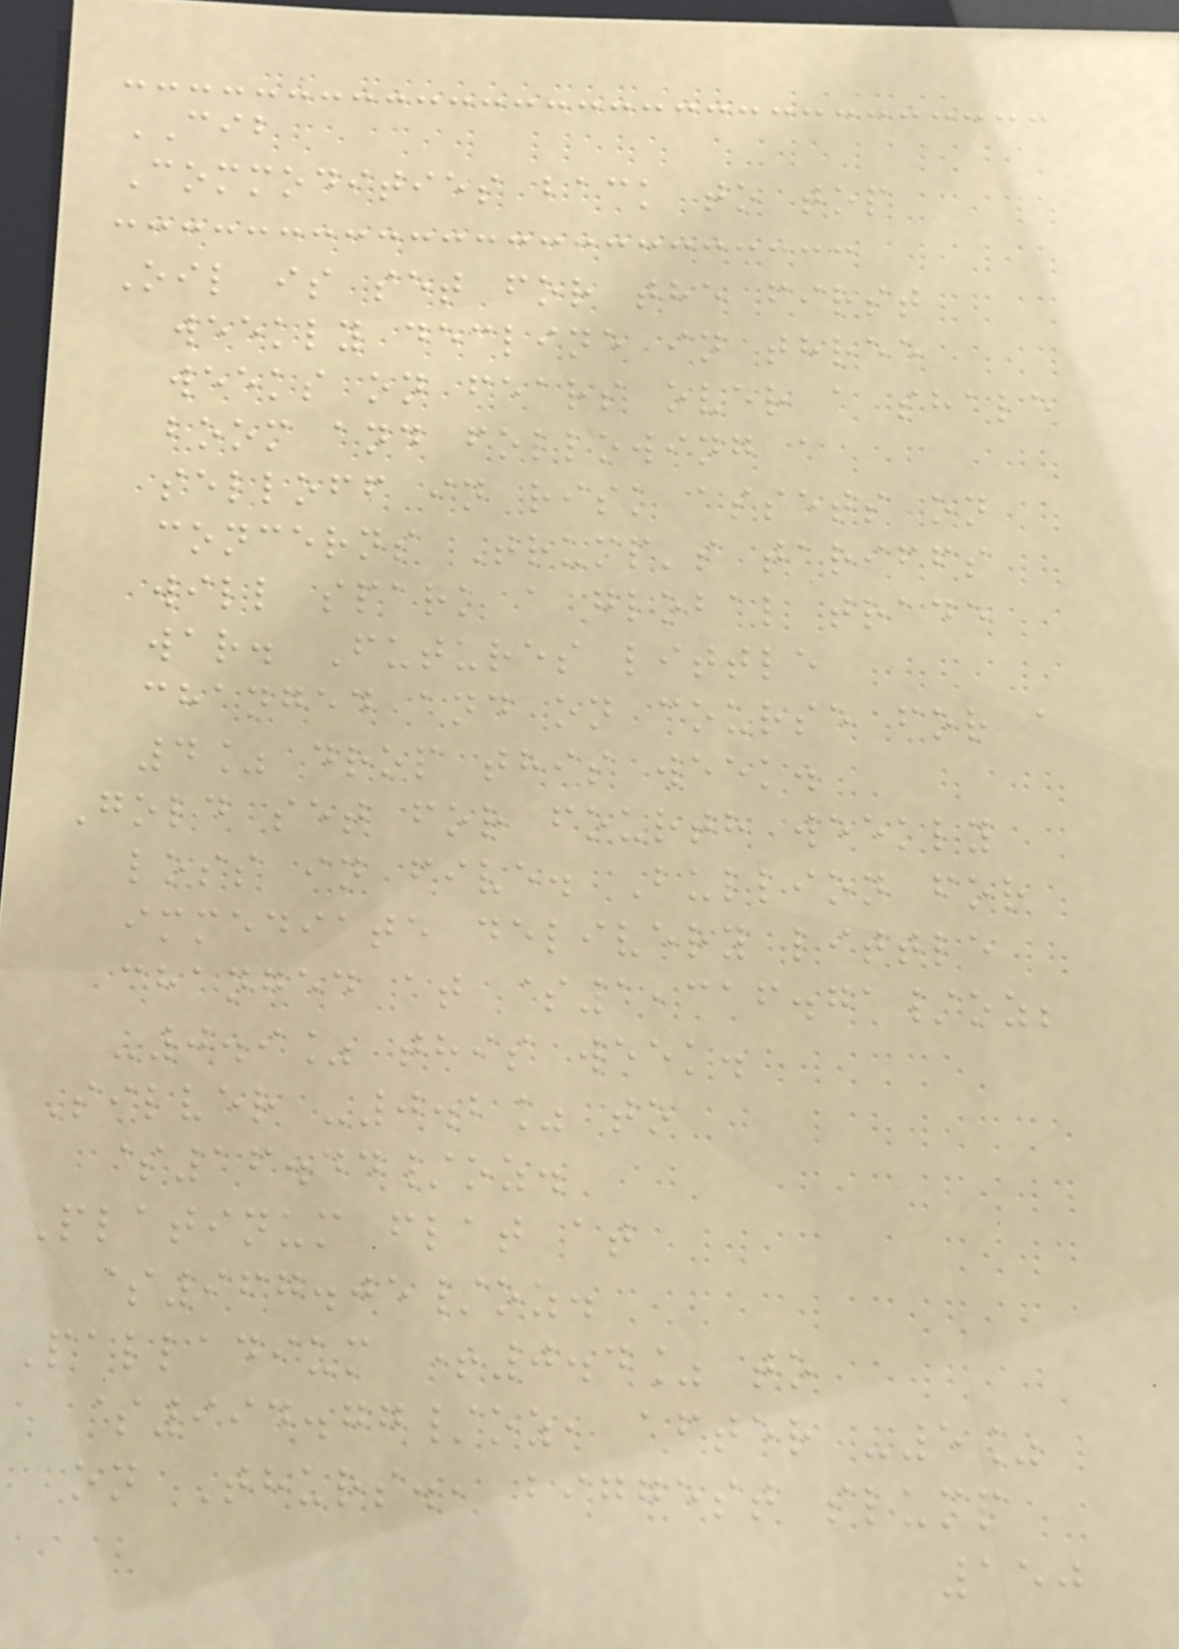CIB
Commodities back to top
Oil is set for the first
weekly decline in three
weeks on fears over a shale
boom and following a
selloff in risk assets on
concerns Trump's tariffs
will spark a global trade
war. Futures little
changed and on course for a
4% drop this week.
Gold set for fourth weekly
loss in five. Bullion for
immediate delivery little
changed at $1,316.71/oz;
-0.9% this week.
Silver -0.2% to
$16.44/oz.
Platinum flat at
$967.05/oz.
Palladium +0.4% to
$994.77/oz, after -5%
on Thurs., biggest slump
150
